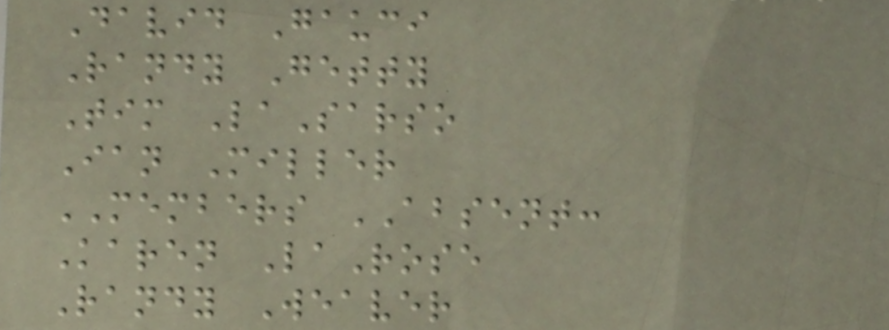David Gauci
Randy Getty
Tim LaSarso
Ian Miller
MEMBERS ABSENT:
Karen LaRose
Randy Weaver
